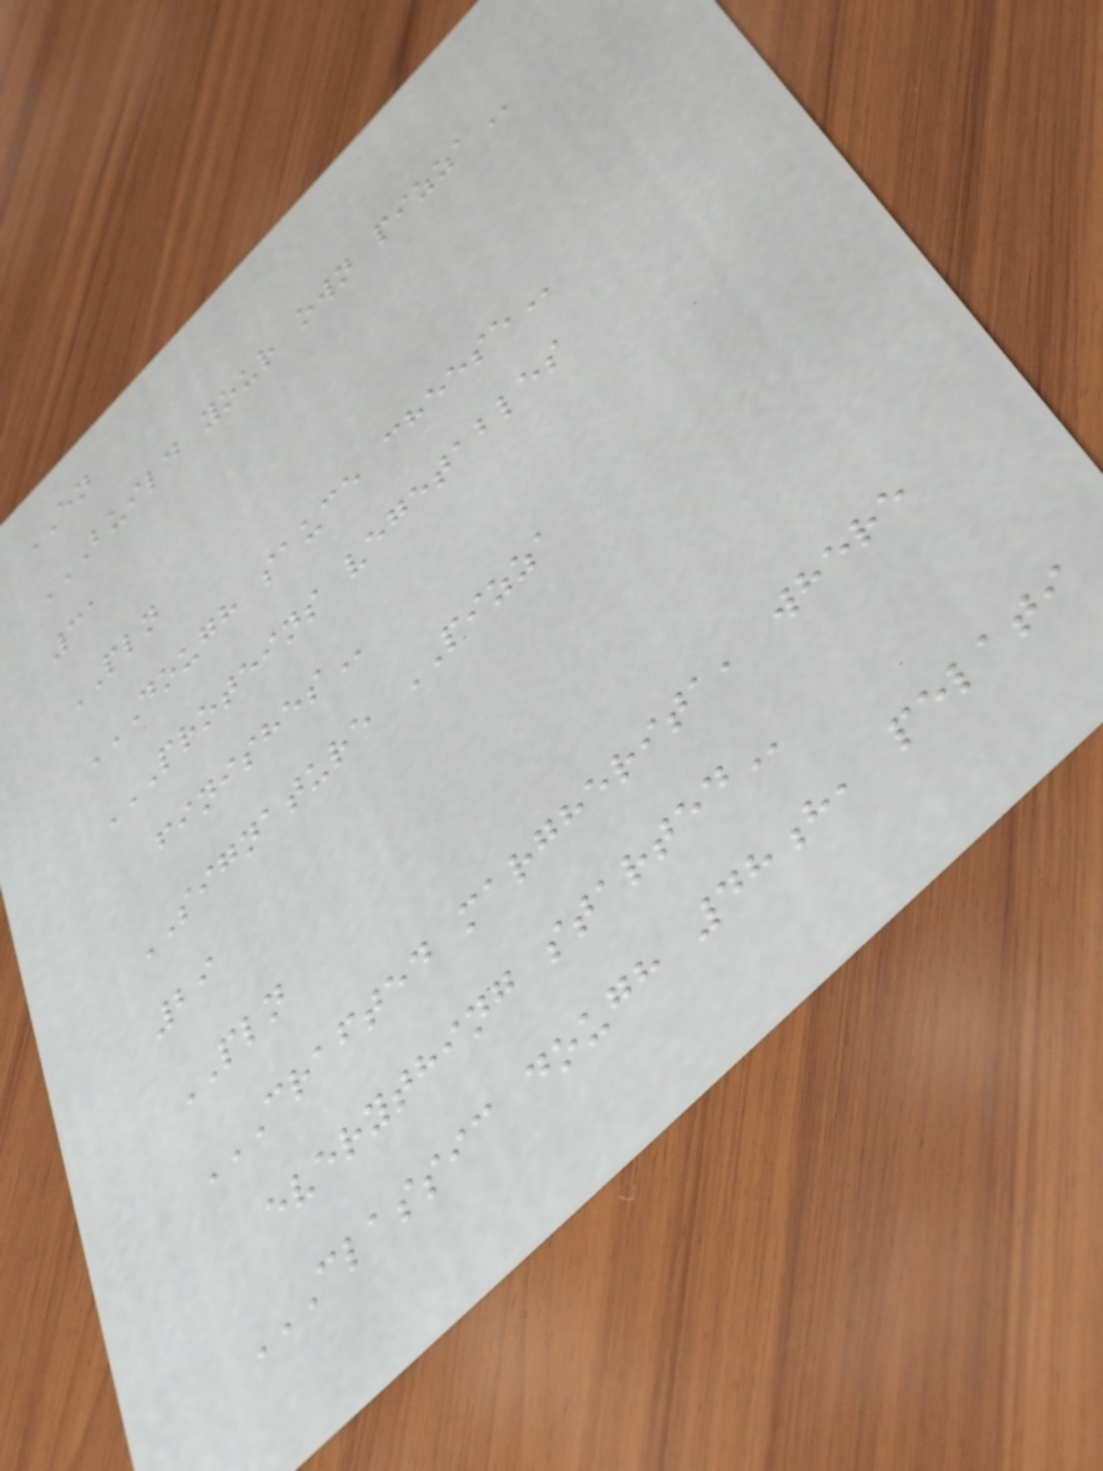EN
BUILD YOUR OWN PIZZA
31
PLN
DOUGH SAUCE CHEESE
PROTEINS VEGETABLES
FINISHES
SIGNATURE PIZZA
29
PLN
CRAFTED MARGHERITA, WHERE
EVERYTHING STARTED
CLASSIC DOUGH 48H, PELATI
